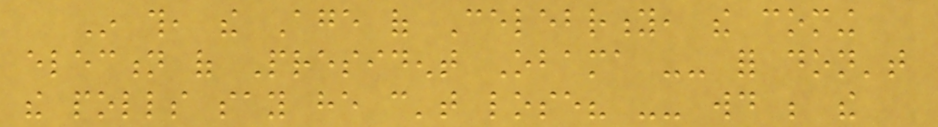In this, the Age of Celebrity, the coming
election of President Obama -- for don't
the polls say he can't lose? -- would be the
